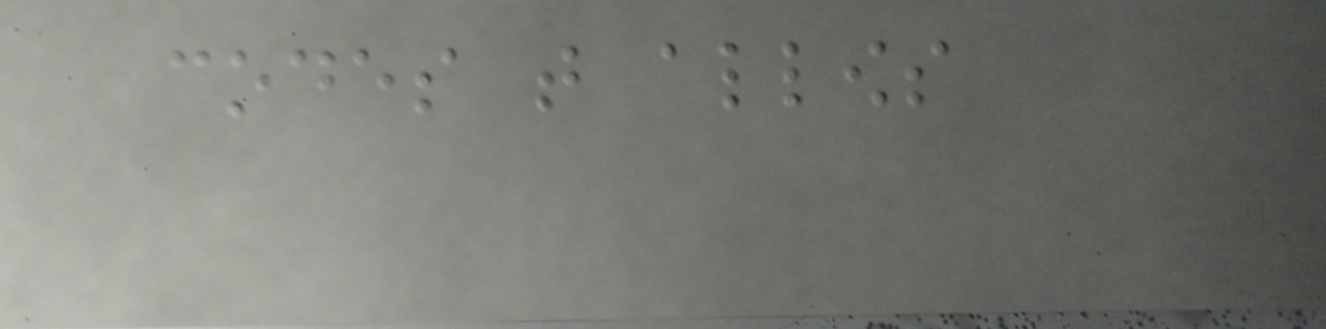codes that allows
